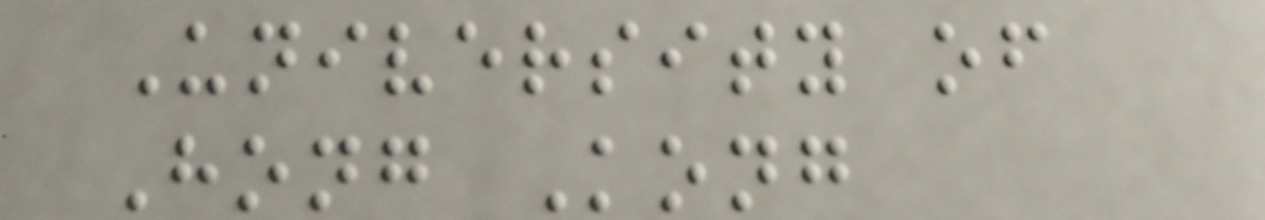University of
Hong Kong
